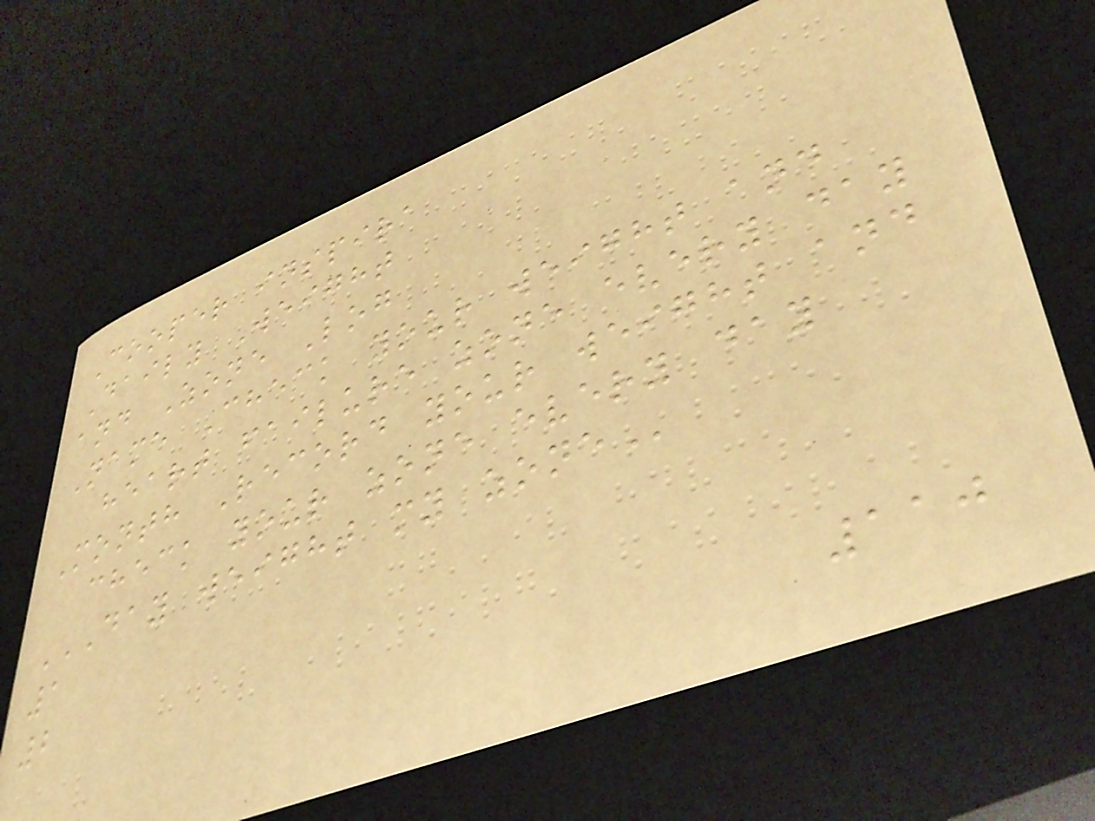Cooper inspira
Daily Weight
and Zone Log
Name Check your weight and
heart failure zone every day
Month Record your weight and
check your zone every day
DAY WEIGHT MY ZONE
1
2
110
